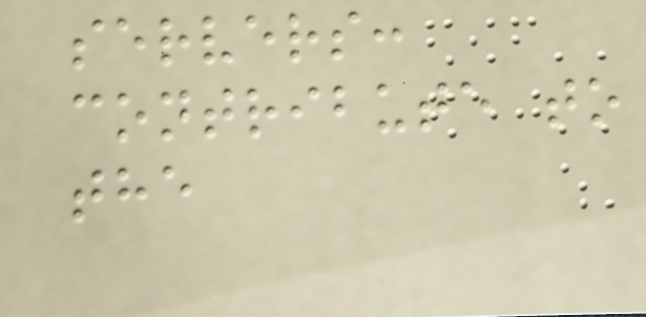servers:
contribute to
the
